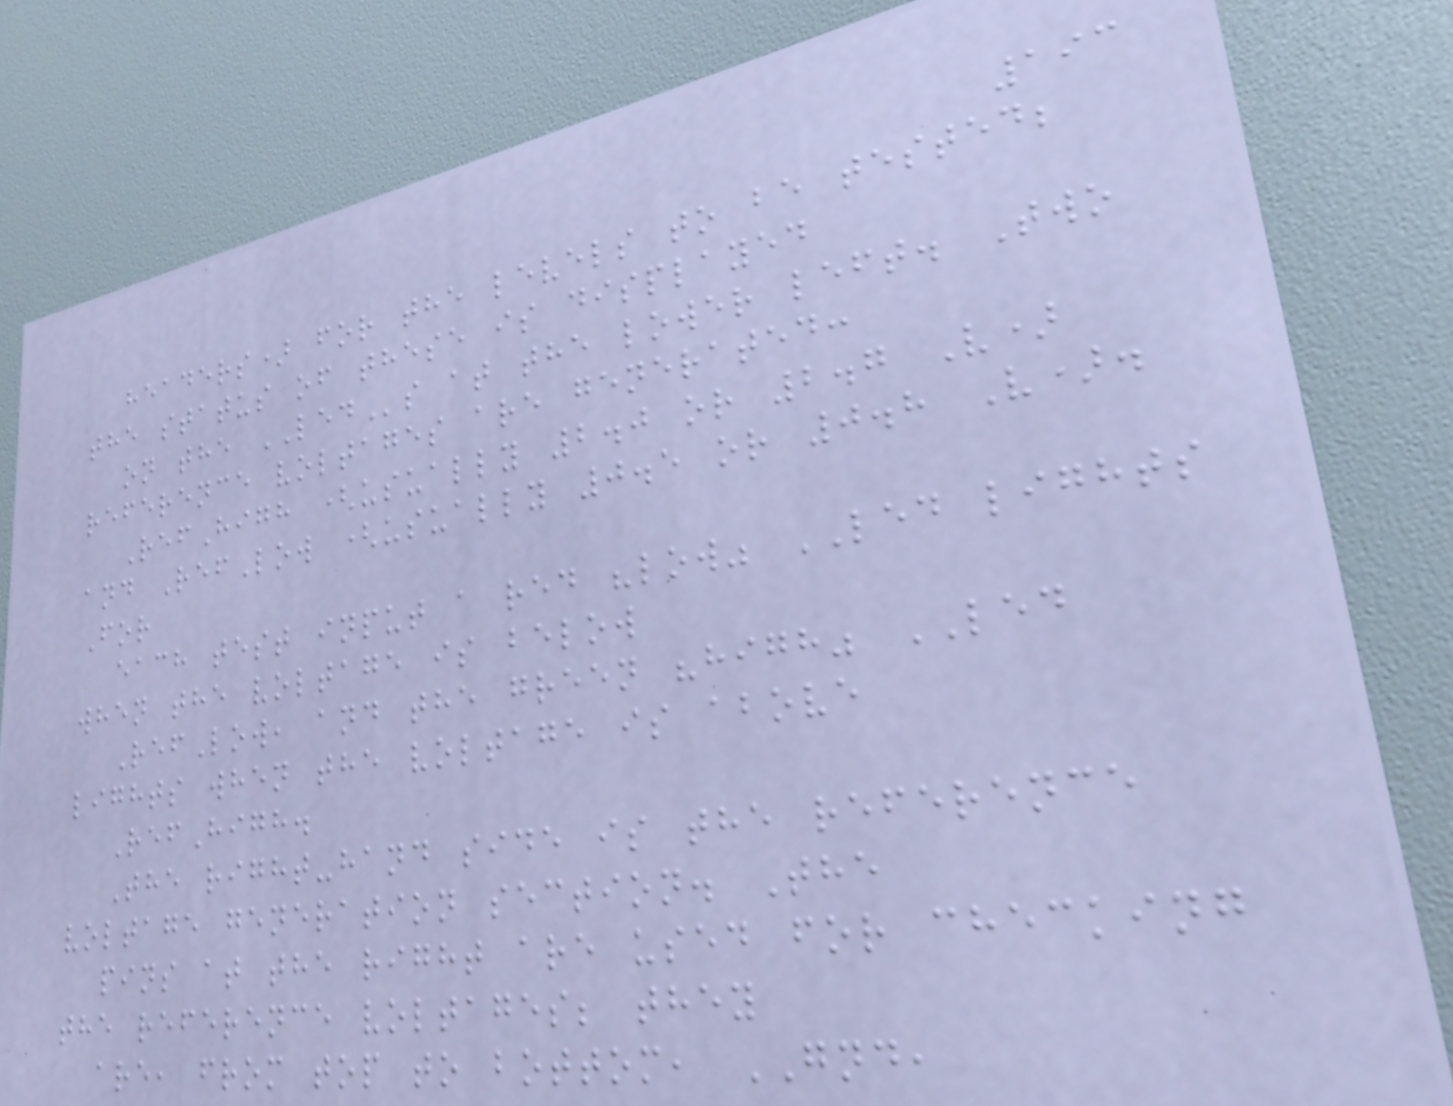193
headers) for the levels to be tested;
the status of these is displayed
on the LEDs at the lower left. Two
reference voltages are generated:
RefHigh (usually 2.0 or 2.7 V)
and RefLow (usually 0.5 or 0.8 V).
For
each test input a red "low" LED lights
when the voltage is below
RefLow, and the green "high" LED
lights when the voltage is above
RefHigh.
The right-hand side is the reference
voltage generation section. The
pins at the right are used for checking
the reference voltages; they
are, from top to bottom, GND,
